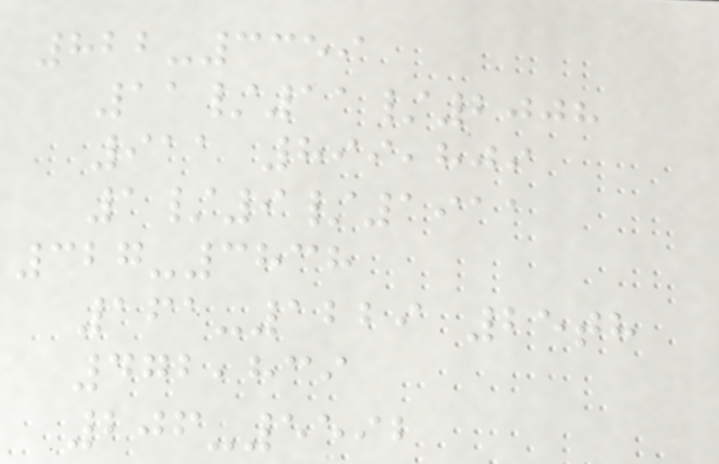822-3359
11/11/2008
911 899,809
1/9/1911
327-3838
161-1229 25th
472,839
206-5592
